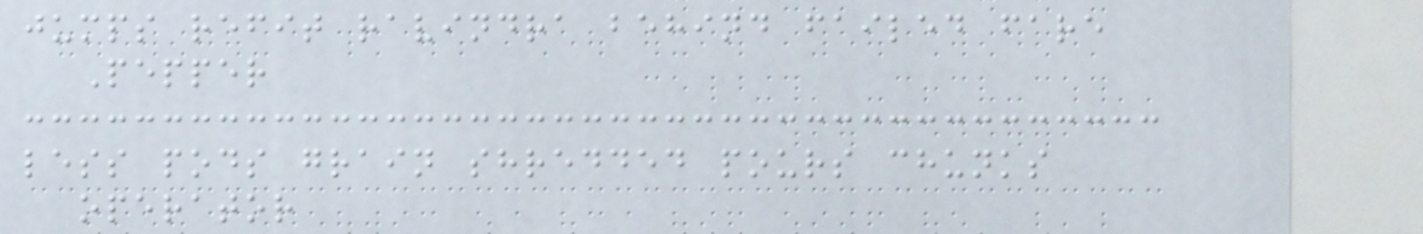jumps refit ravindra behind failed fare
Pepper
less pods grain shredded pours chunks
operator
